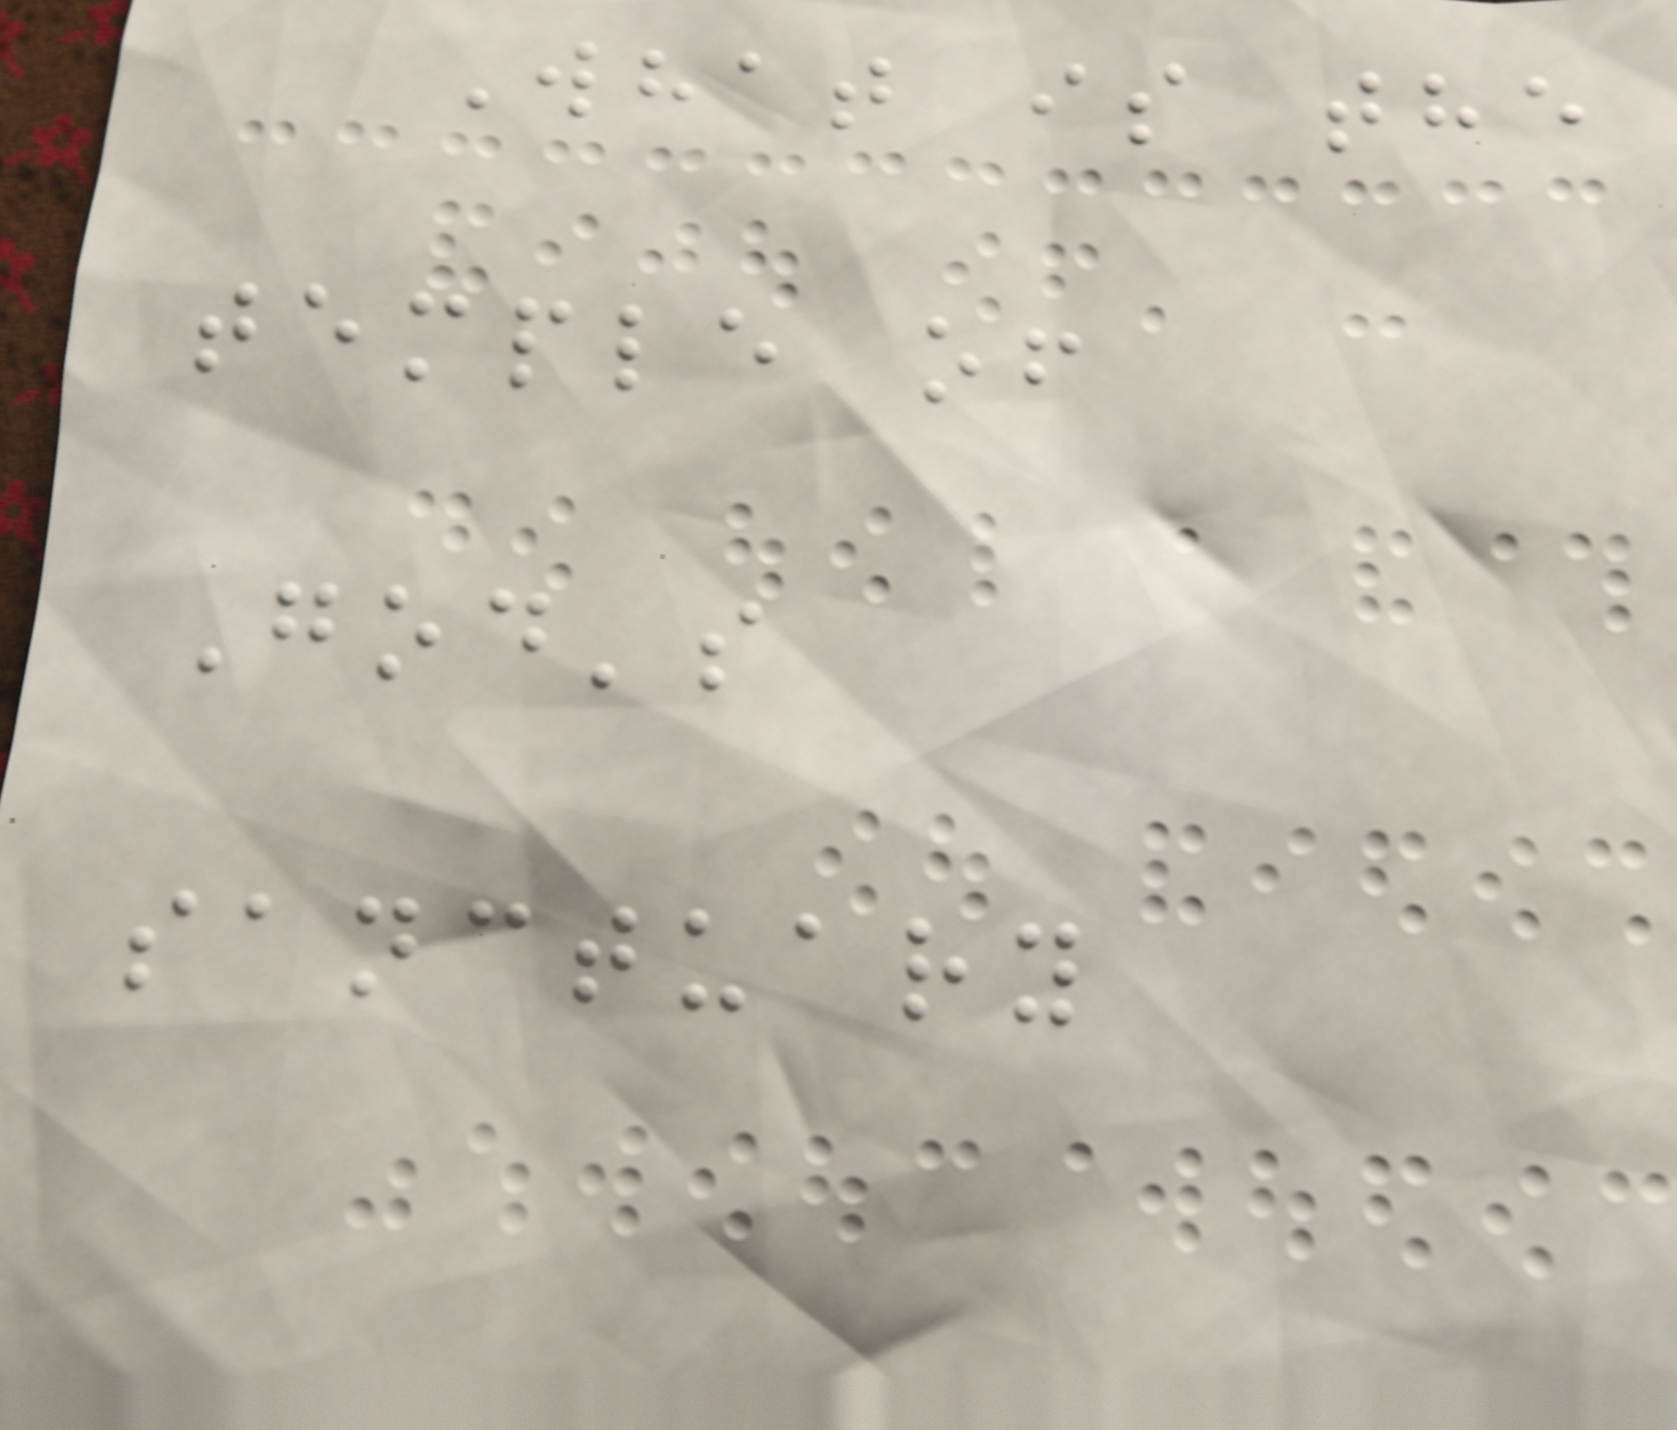What is the
temple of
God's
sanctuary
